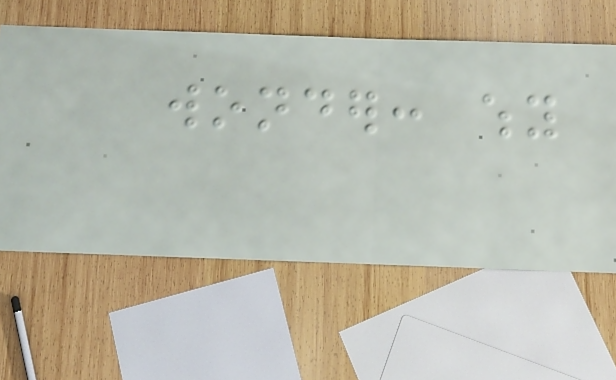wonder: why
